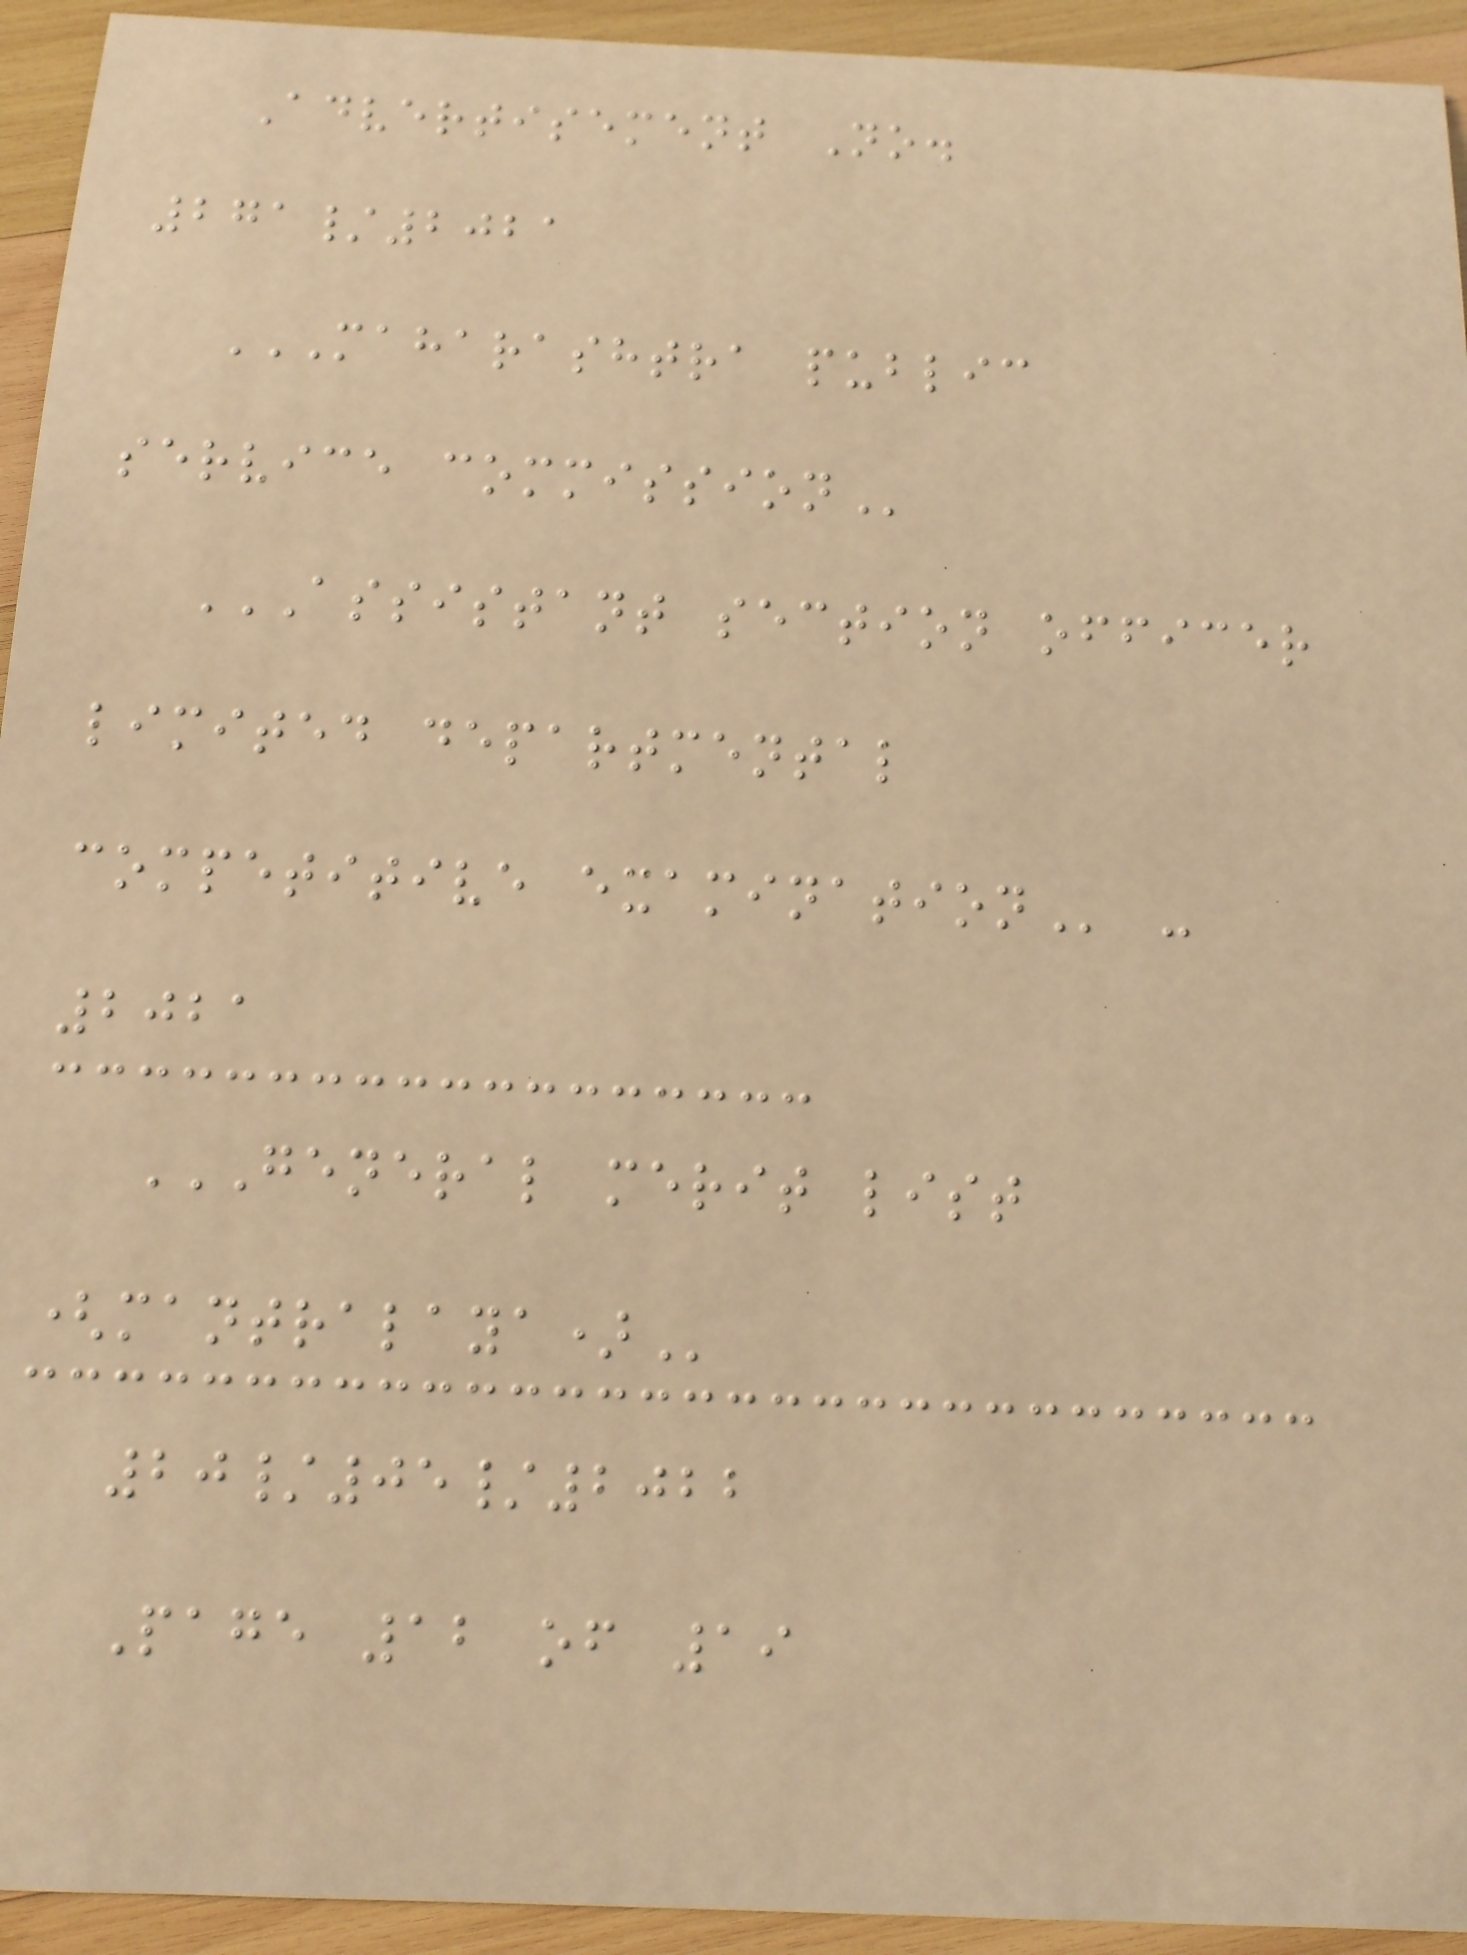Advertisement No.
271/2021
MAHARASHTRA PUBLIC
SERVICE COMMISSION
ASSISTANT SECTION OFFICER
LIMITED DEPARTMENTAL
COMPETITIVE EXAMINATION -
2021
GENERAL MERIT LIST
(MANTRALAYA)
20/05/2022
Page 12 of 19
